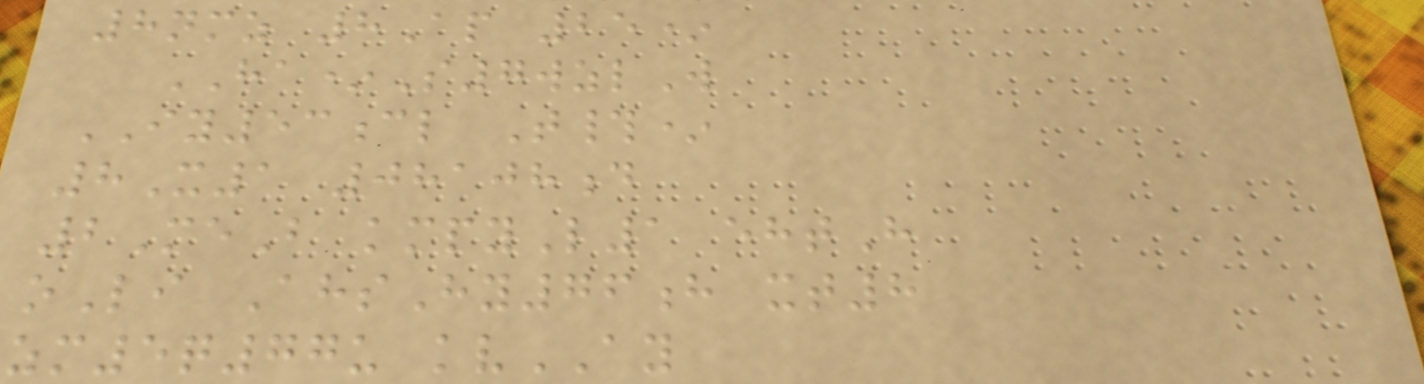8nmz 8Ap 25*
HA*S7wzlW
IY53cl T#*
8X1 08108d
2MeB kmpyL1 ehtH
oLi AhsHy76h xt8
zm5q77u kvAY
